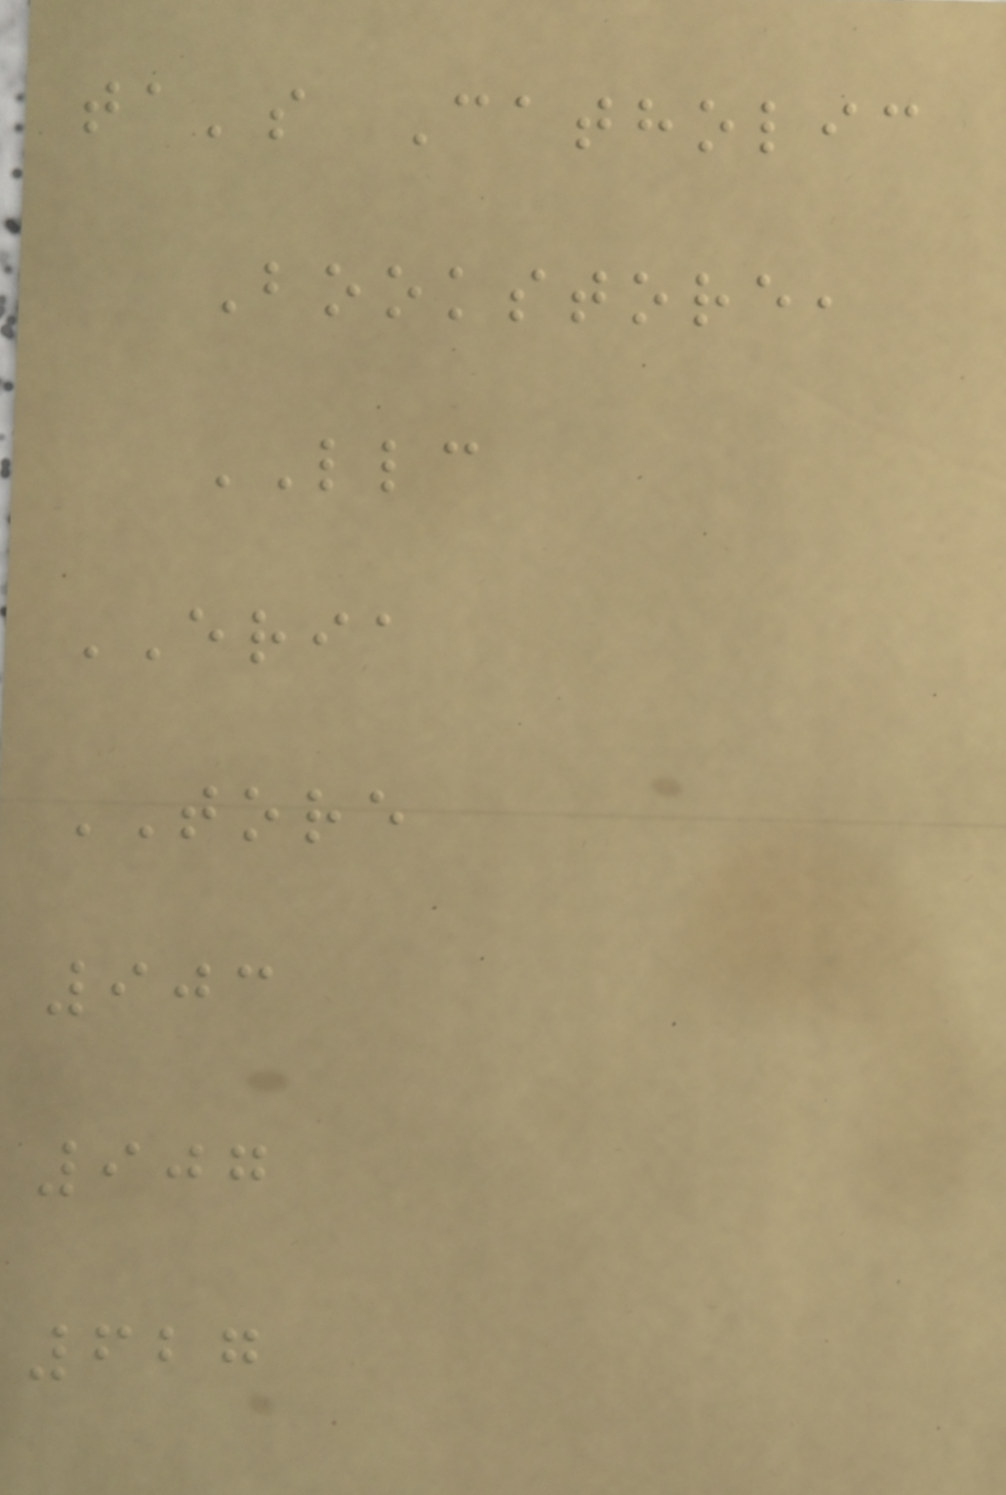ta's Catholic
Bookstore,
LLC
ERIA
TORE
903
907
627
